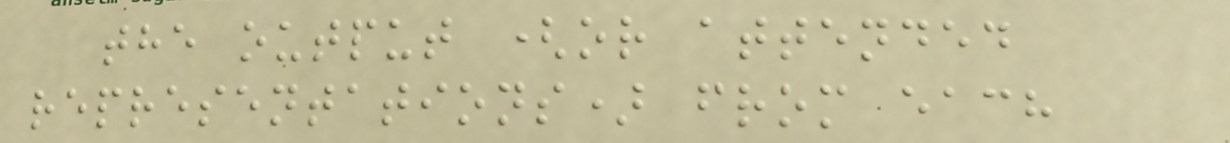the output (or attended
representations) from each
